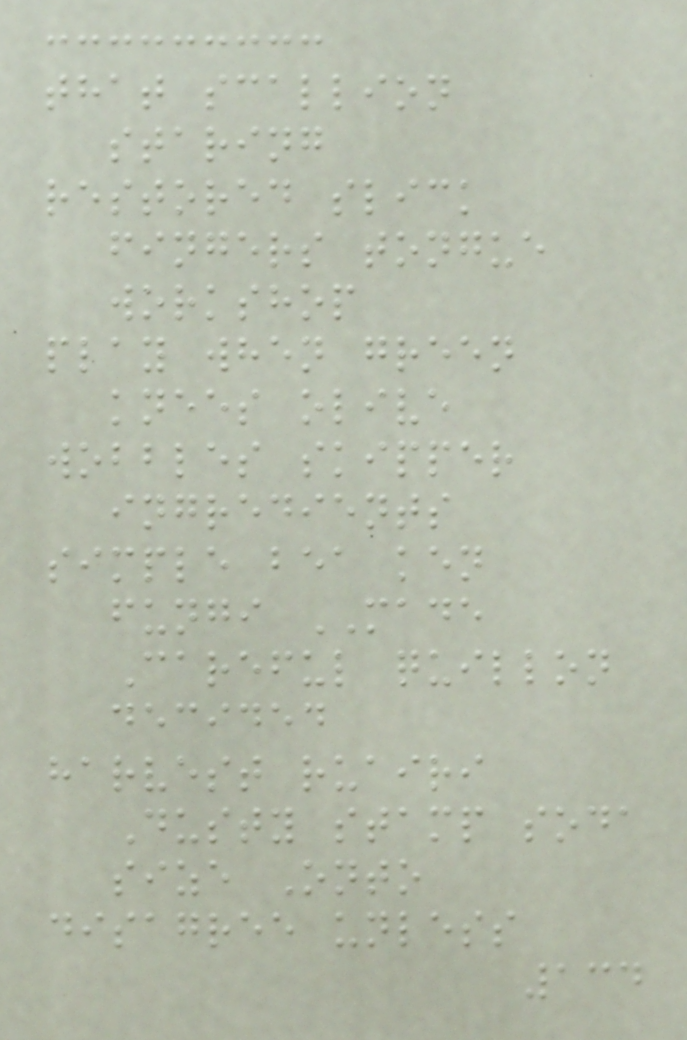that scallion
staring
restored slick
fingers tongue
workshop
play when green
knees olive
wobbles skipper
ingredients
simple bea ken
fungi MADE
Careful quillon
decided
harvest ruairi
Dusty stamp soda
size Onto
disagree unless
134
